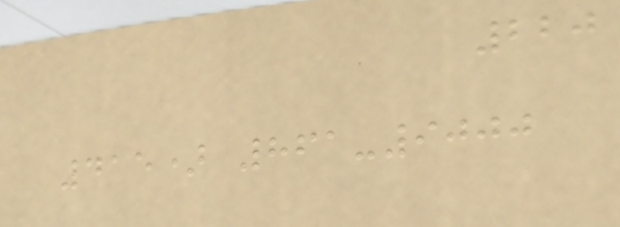220
415) 861-9000
